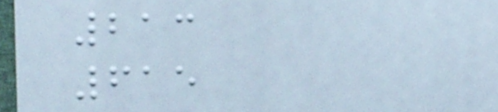213
615
